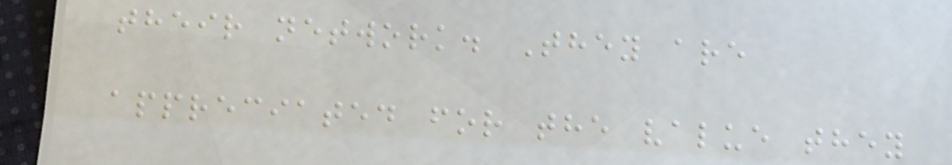their network. They are
appreciated for the value they
